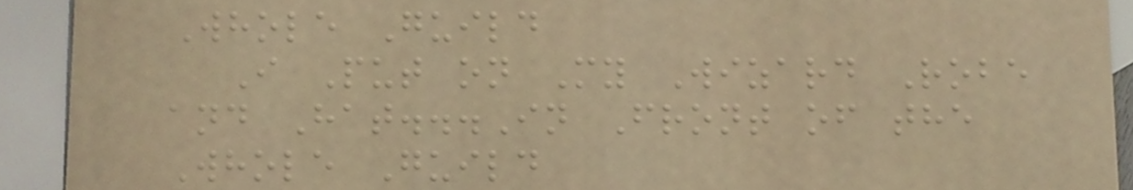Whole Guild
I Put on My Wizard Robe
and Hat...In Front of the
Whole Guild
